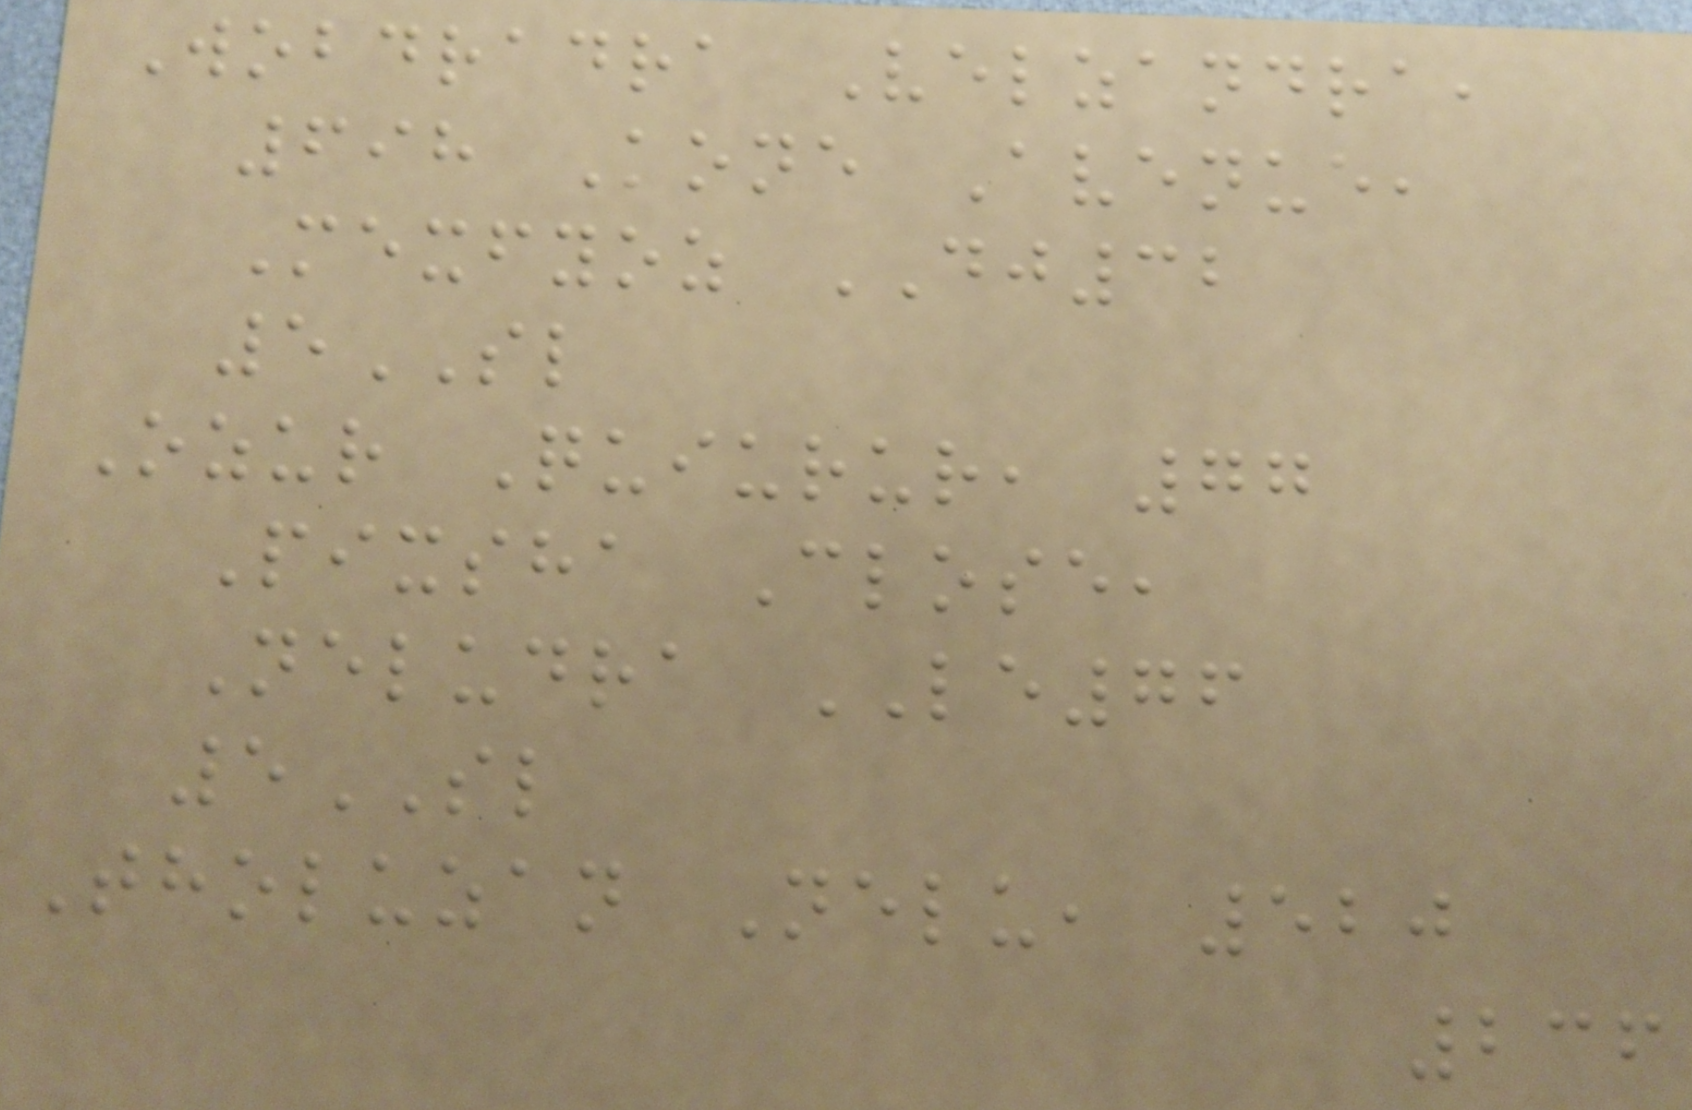Wobdradra Velzandra,
698 Kone Avenue,
Mexfyoz DJ32
5SL
Ozur Quiurur, 77
Pixsha Close,
Neludra LE76
5SL
Tholuzan Nelu, 520
236
